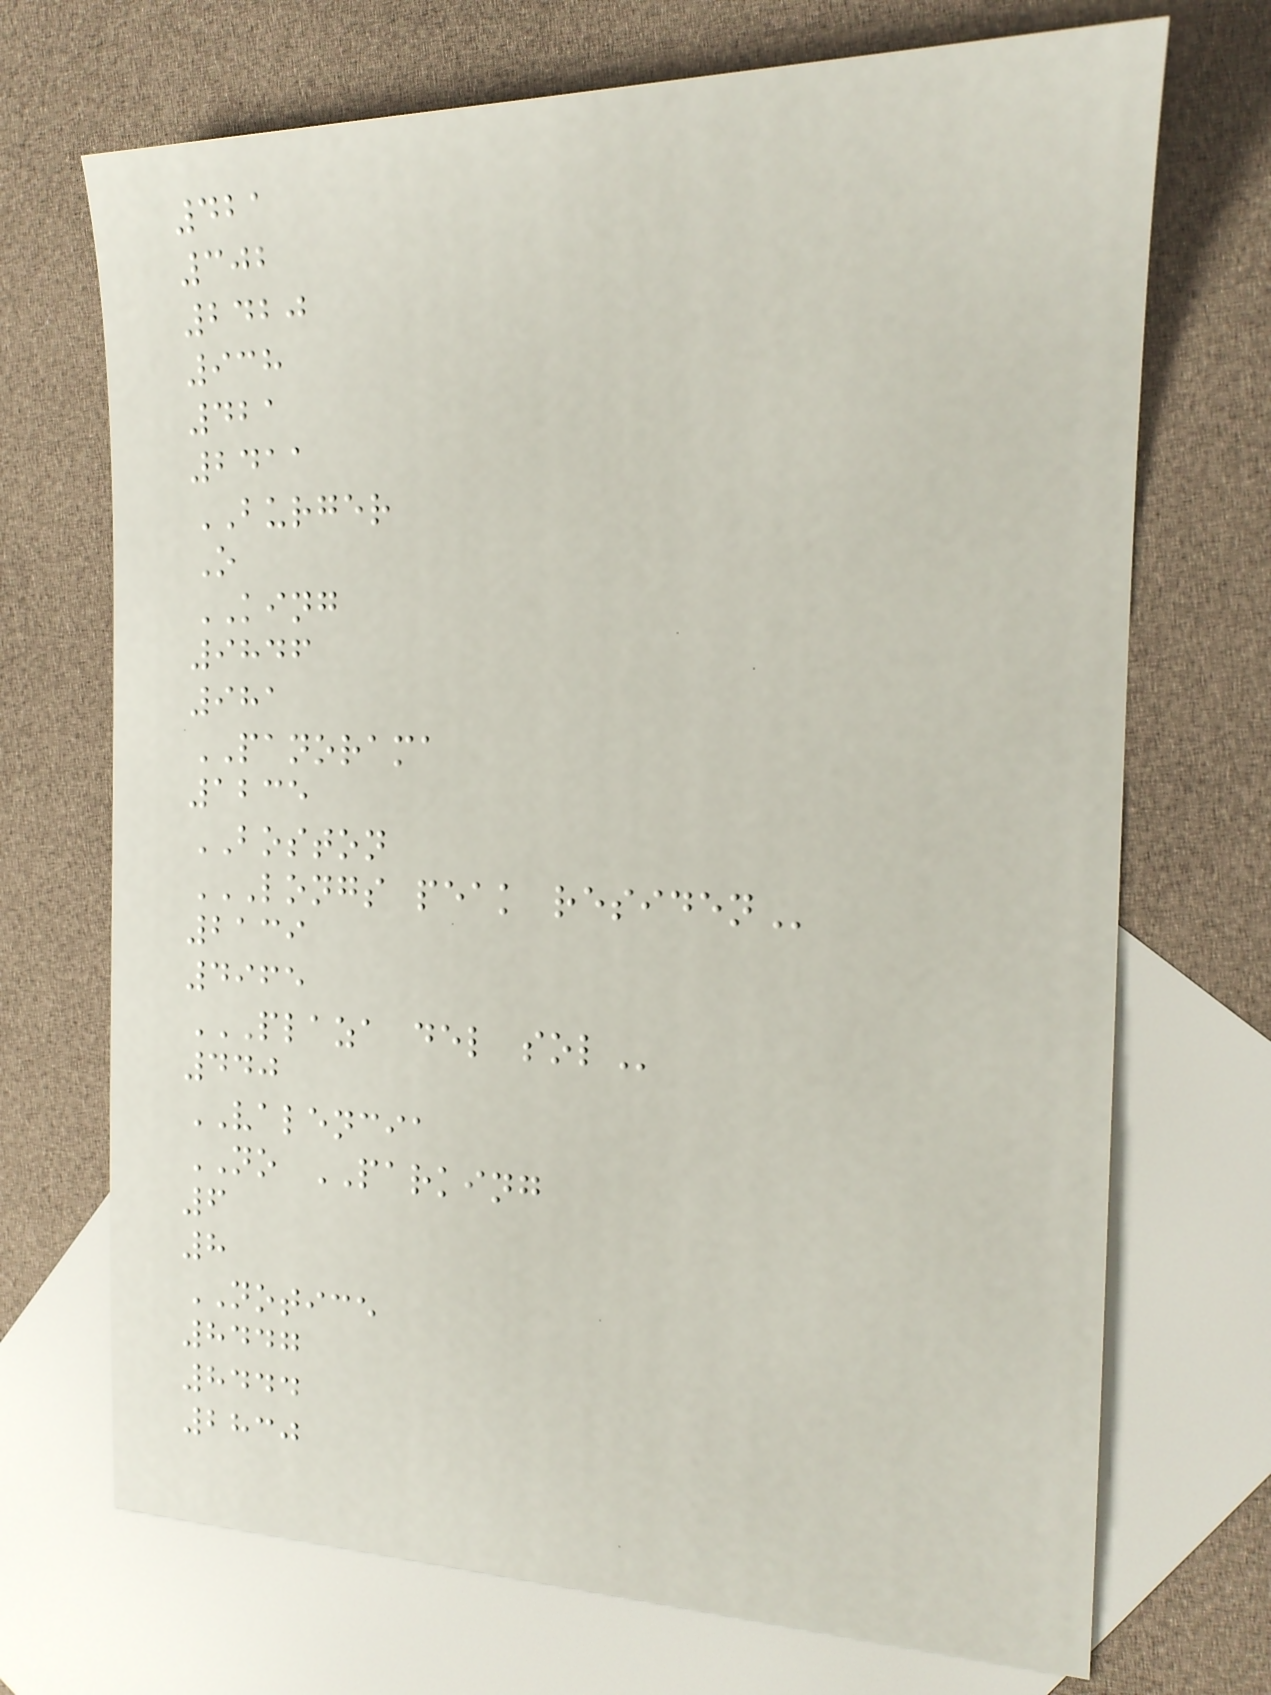421
302
2420
938
421
2411
BURGER
O
KING
9846
981
PANORAMA
1235
BOSTON
LONGS PEAK RESIDEN
2139
4965
PLAZA DEL SOL
440
VALENCIA
NO PARKING
6
8
NOTICE
8447
8444
2830
